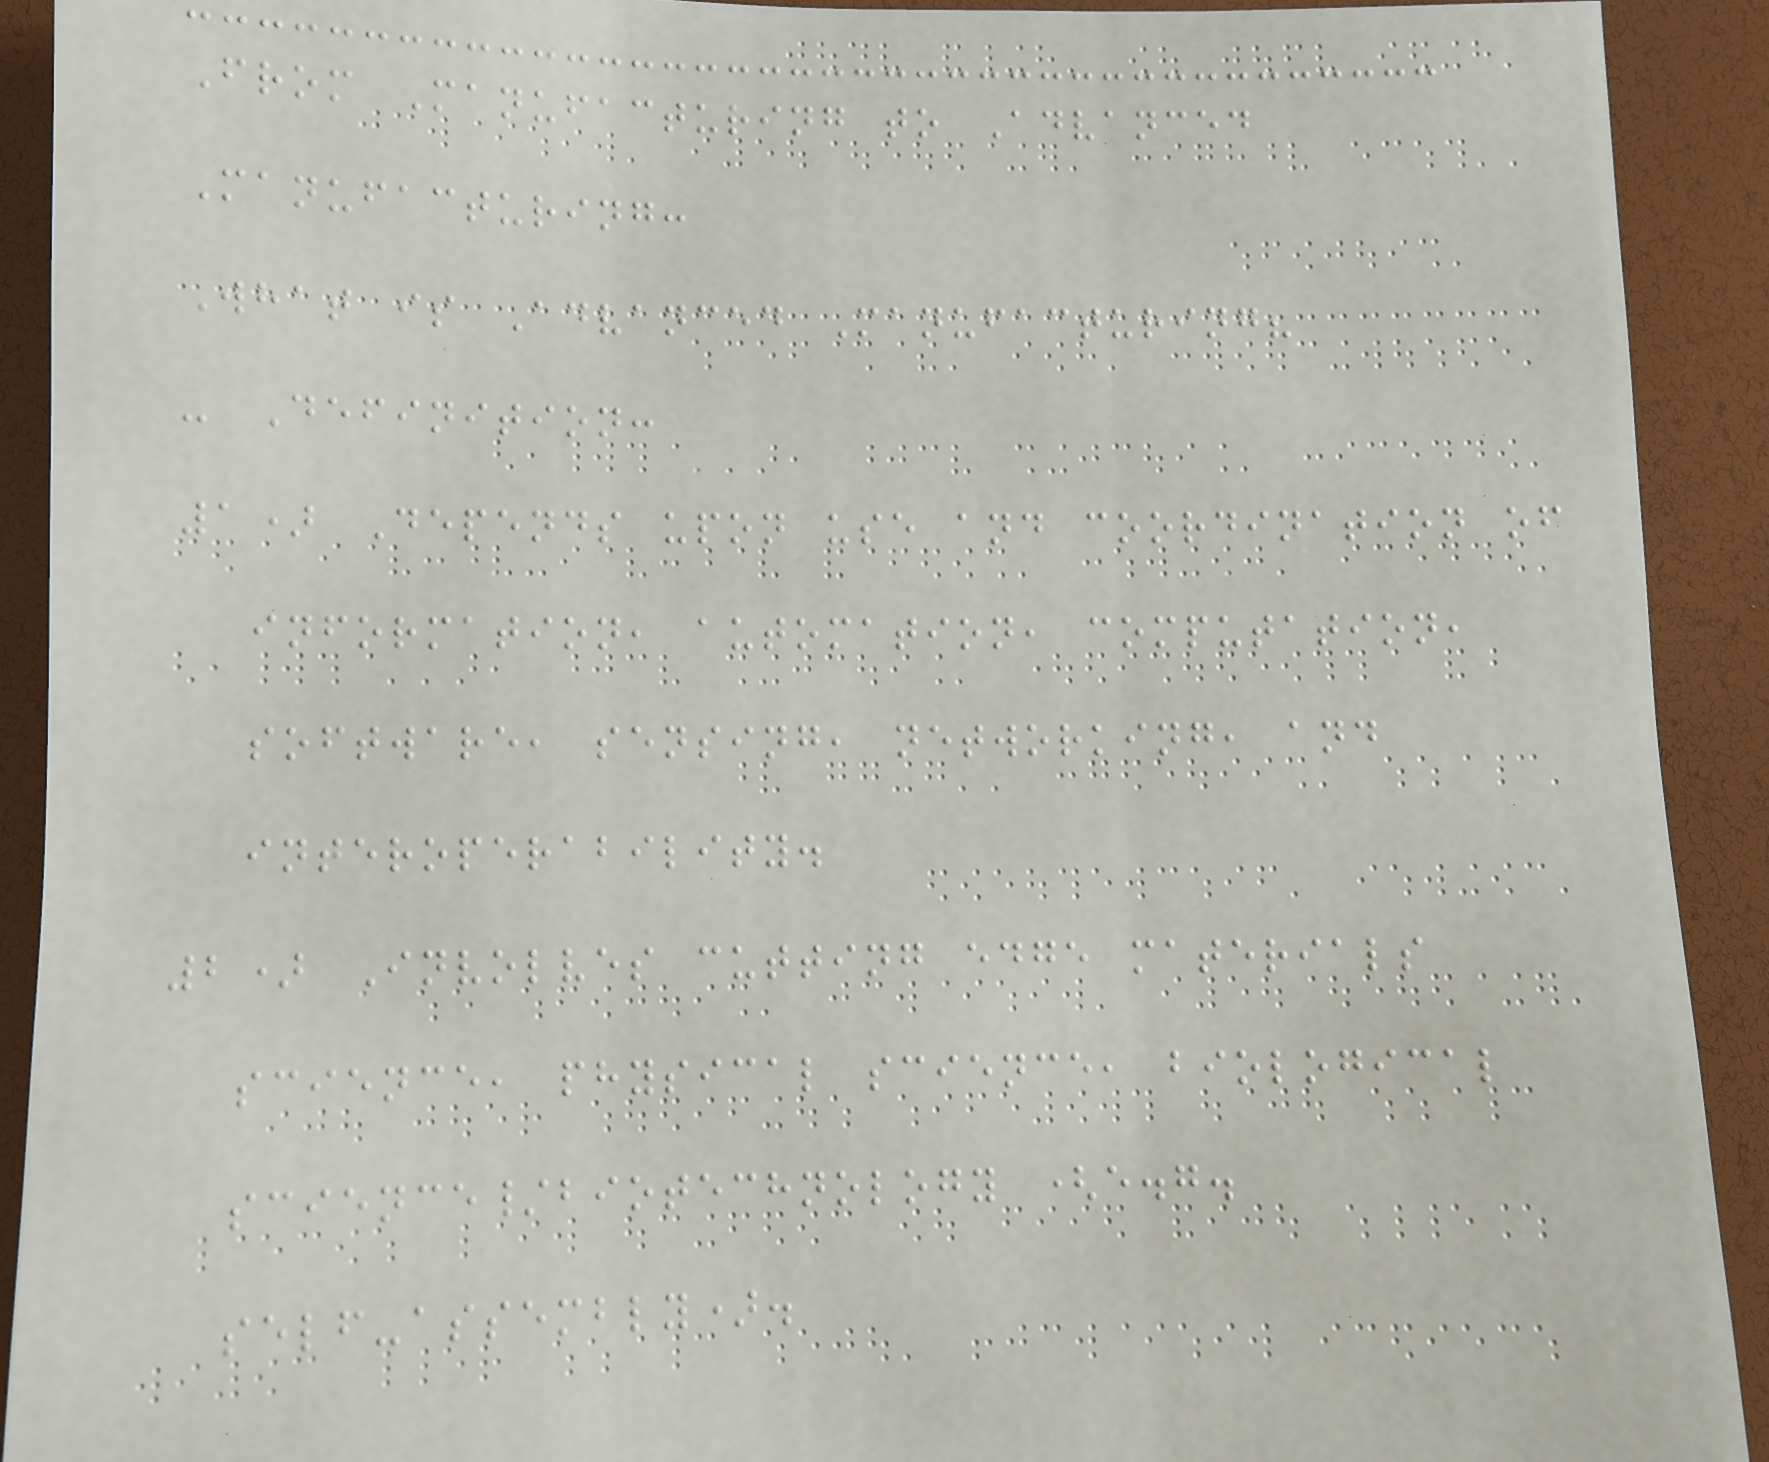From Manufacturing to Advanced
Manufacturing:
What is Advanced Manufacturing?
- Definition:
1) Depends upon use and coordination of
information, automation, computation,
software, sensing, networking, and
interoperability.
2) Involves cutting edge materials
science, physical science, biological
science/biotechnology (e.g.
self-assembly).
